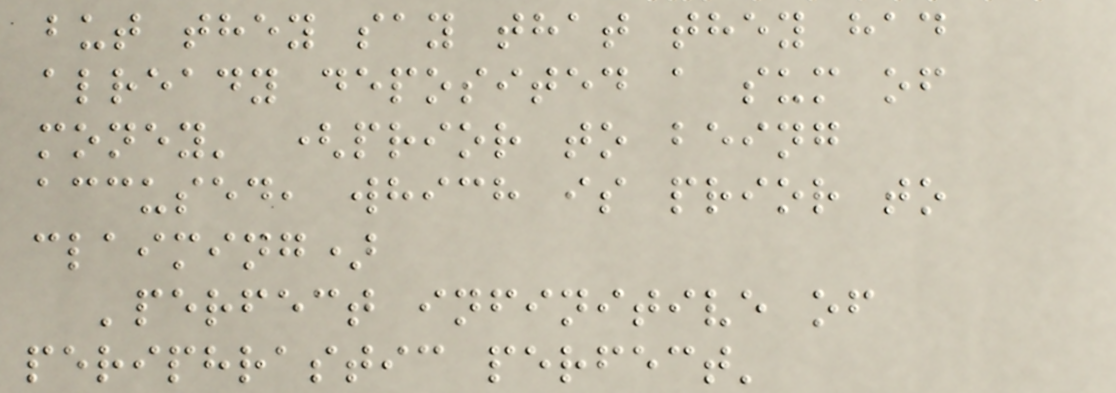but they say that they had
already deposited a sum of
money' (prior to being
accused, which is prior to
claiming)
'perfect infinitive of
periphrastic perfect'
